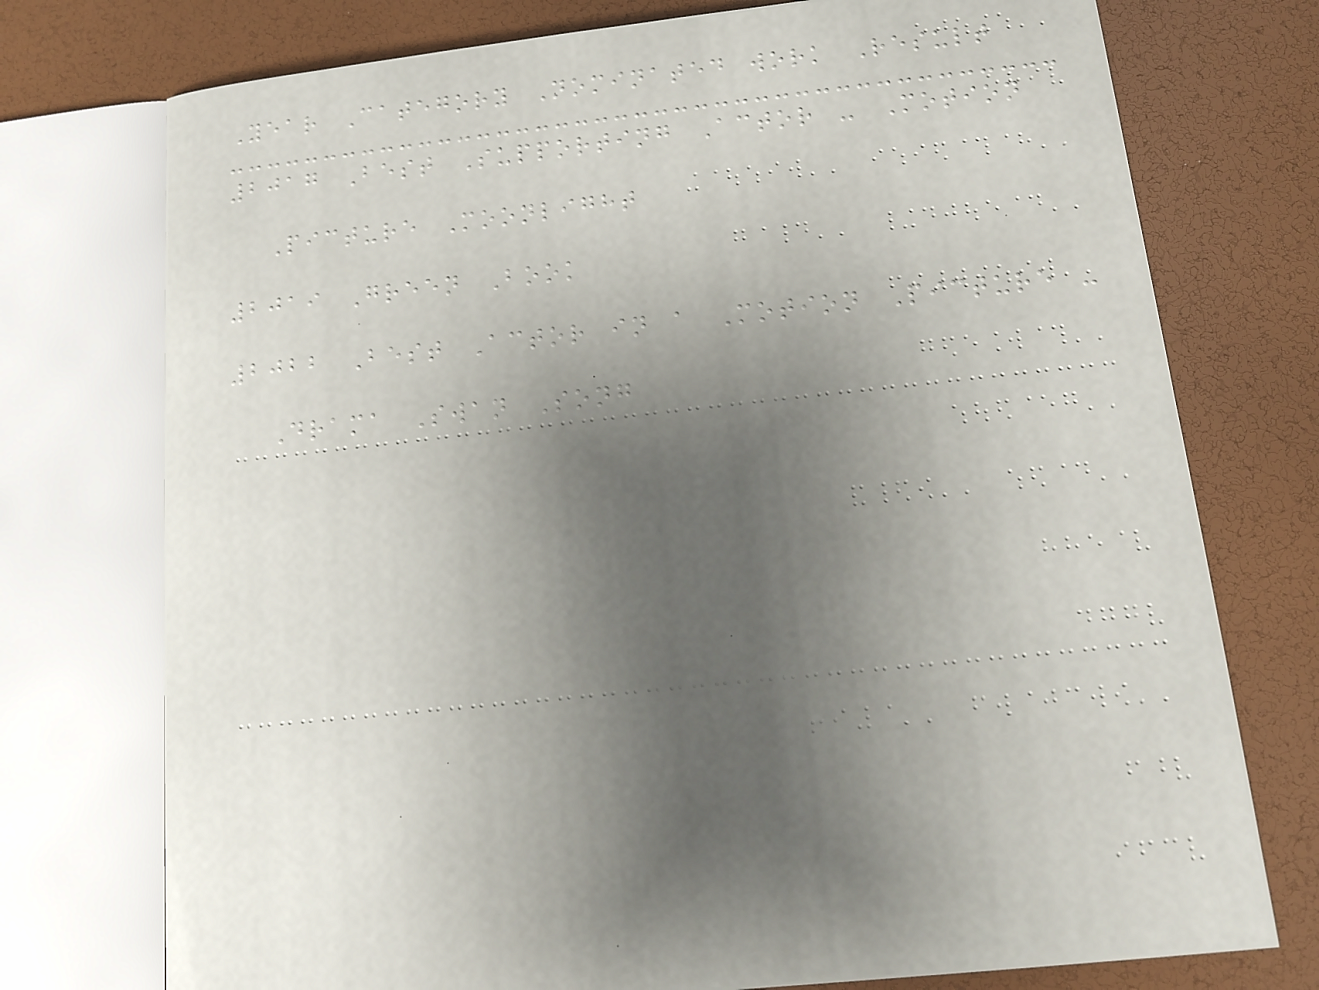Year Category Nominated work Result
2017 Best Supporting Actor - Motion
Picture Moonlight
2019 Green Book
2022 Best Actor in a Motion Picture -
Drama Swan Song
